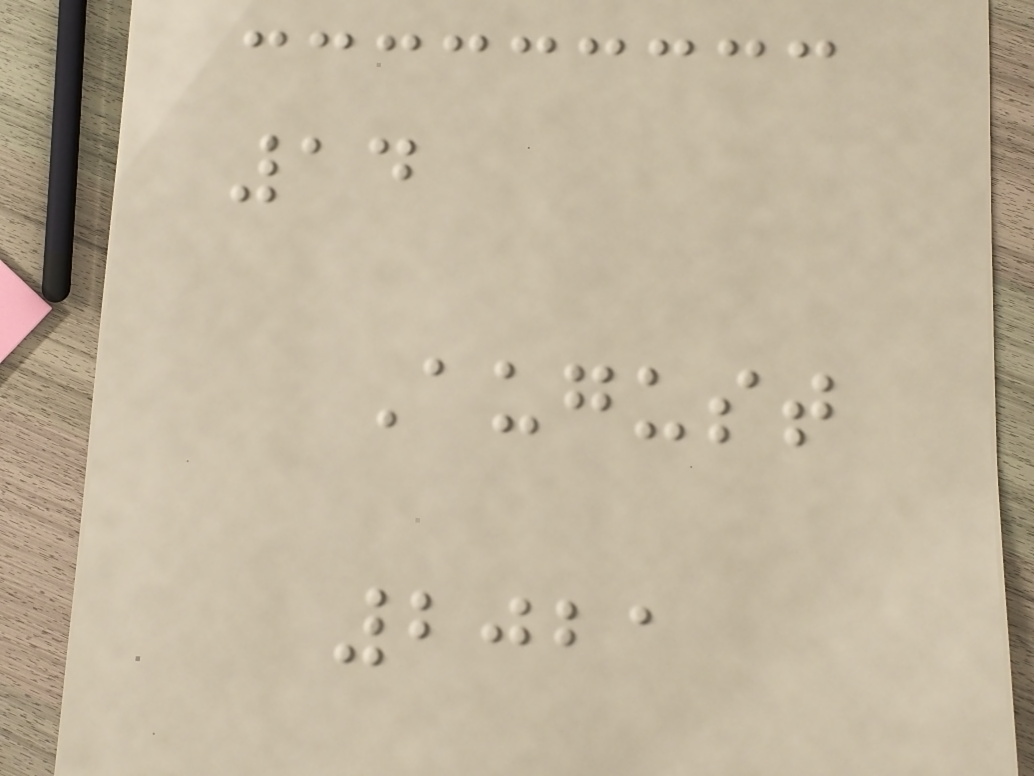14
August
2021
